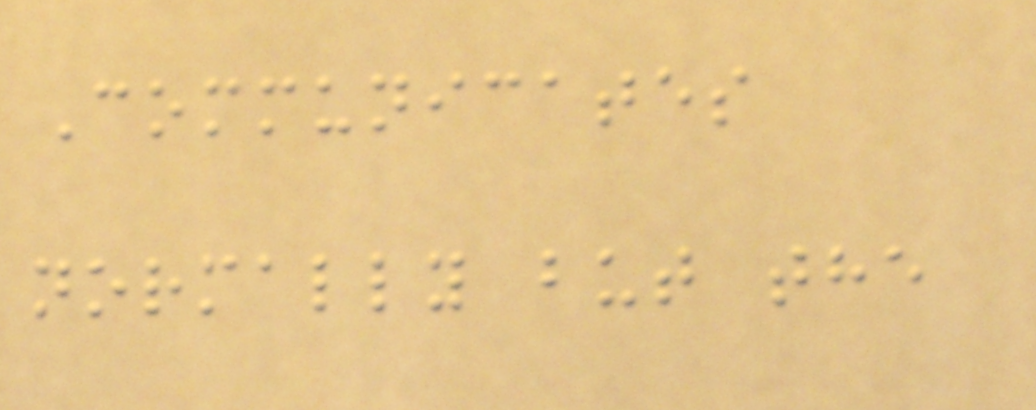Communicates
normally but the
